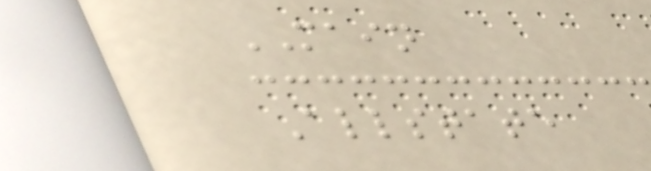MAIN
Allstate
